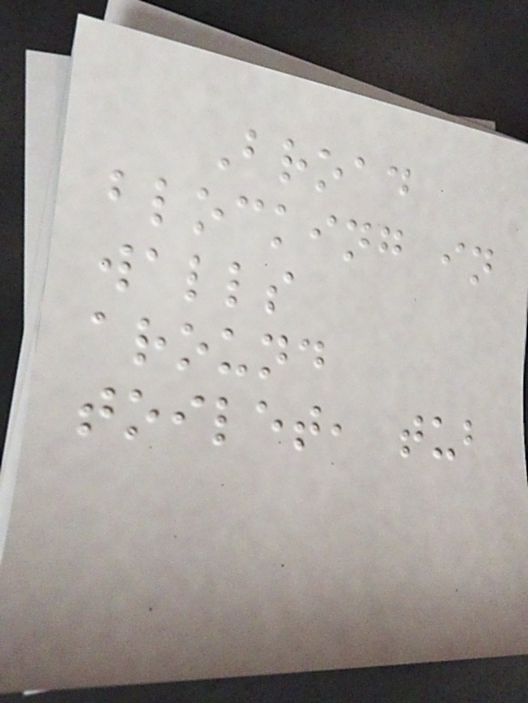Broad
blocking in
walls
around
toilet, tub
